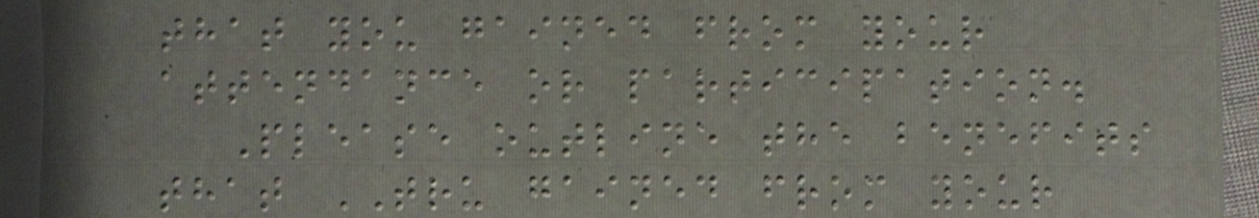that you gained from your
attendance or participation.
Please outline the benefits
that TRU gained from your
